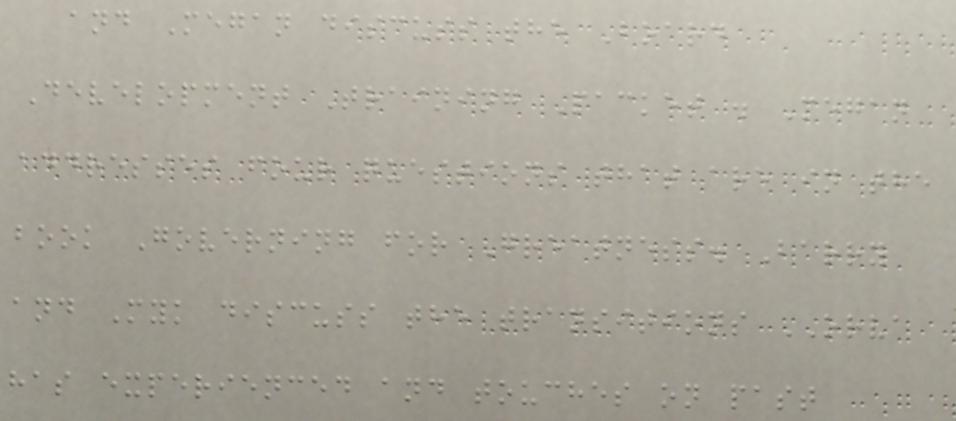and Megan discuss the Board
Development Training Packet . Megan
addresses four questions that are in the
book Governing for Greatness. Barry
and Myk discuss the transitions ORVA
has experienced and touches on past
